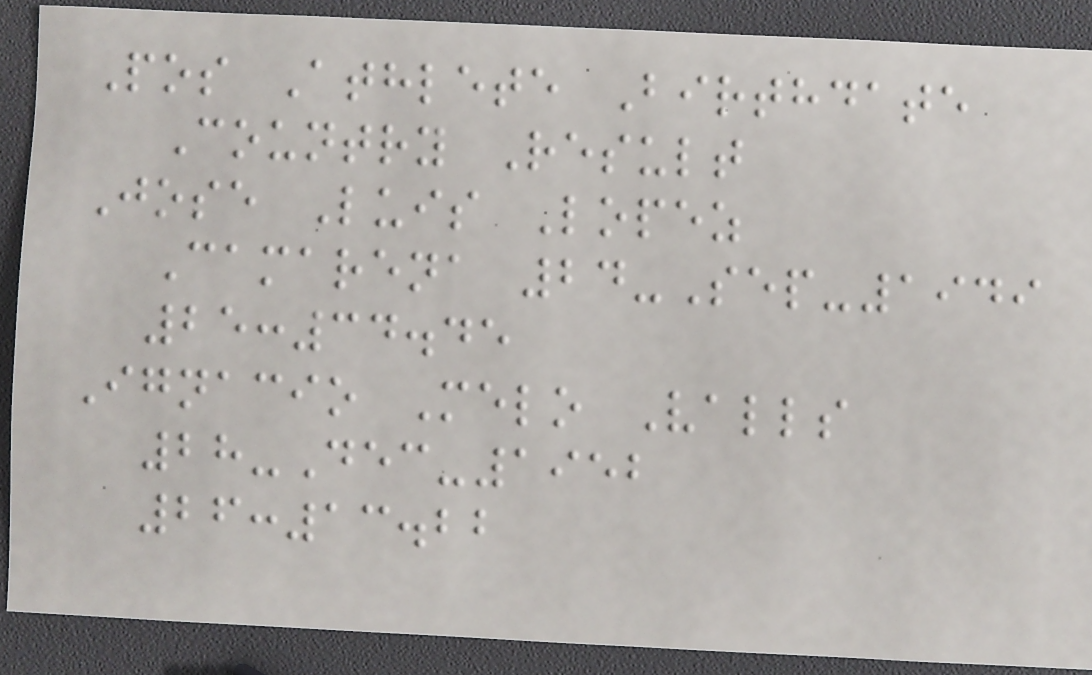Pos Athlete Birthdate
Country Result
Jose Luis Lopez
Camarena 24-Sep-1949
25:34.45
Ignacio Melo Valls
28-Dec-1952
26:13.22
